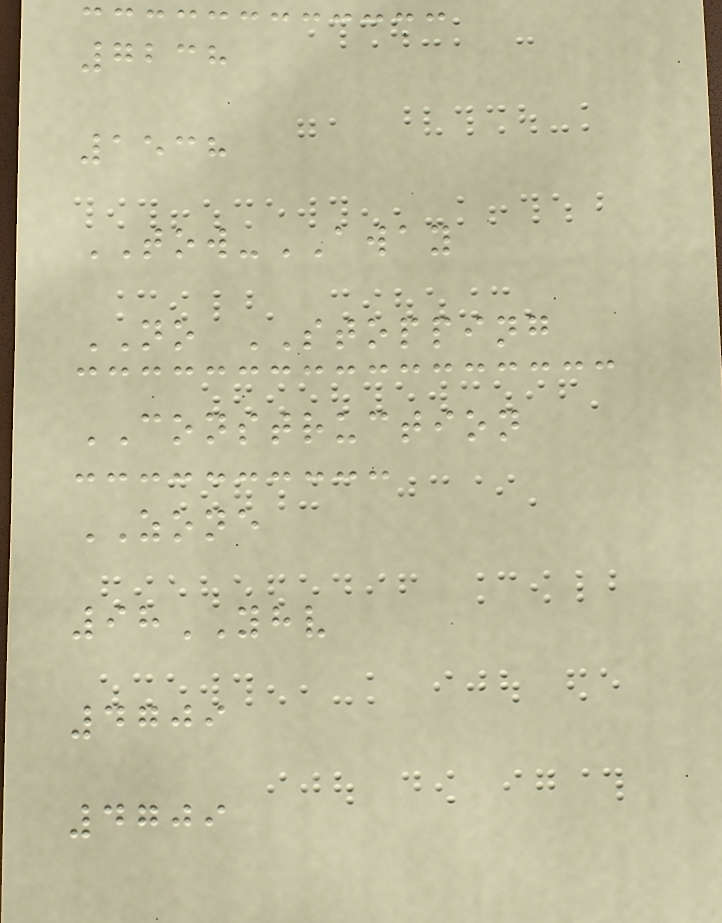7238
1538
TOW-AWAY
NO STOPPING
CONSTRUCTION
ZONE
98YHV
4709
4709
